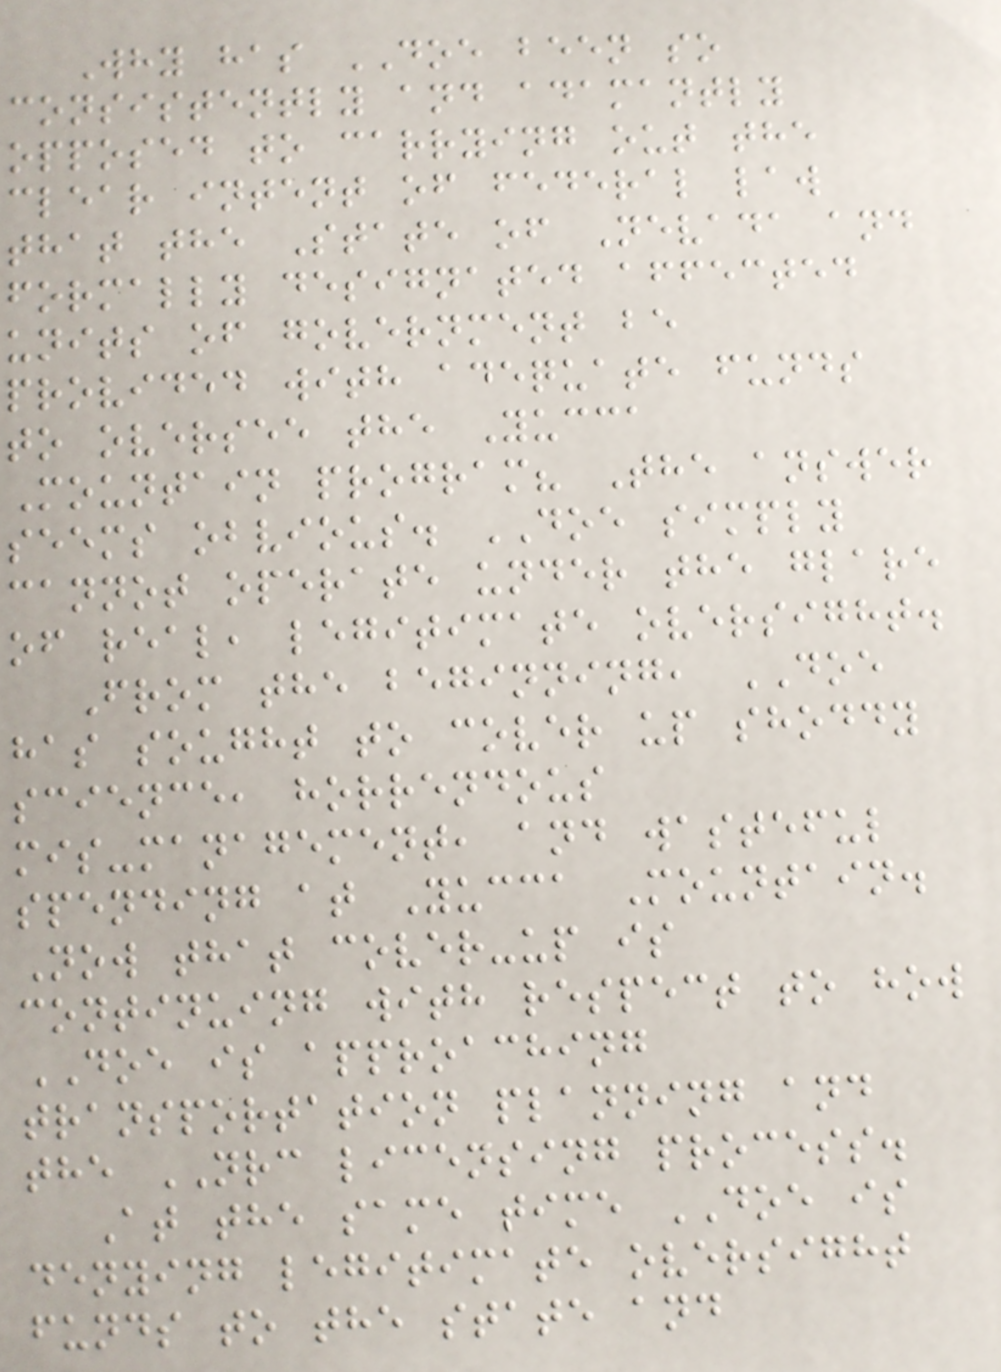Why has DOE been so
consistently and adamantly
opposed to carrying out the
clear intent of federal law
that the State of Nevada and
formally designated affected
units of government be
provided with adequate funds
to oversee the Yucca
Mountain program? The answer
seems obvious. DOE simply
cannot operate under the glare
of real, legitimate oversight.
From the beginning, DOE
has sought to cover up shoddy
science, horrendous
mis-management, and wasteful
spending at Yucca Mountain.
Now that cover-up is
continuing with respect to how
DOE is approaching
transportation planning and
the NRC licensing process.
At the same time DOE is
denying legitimate oversight
funds to the state and
